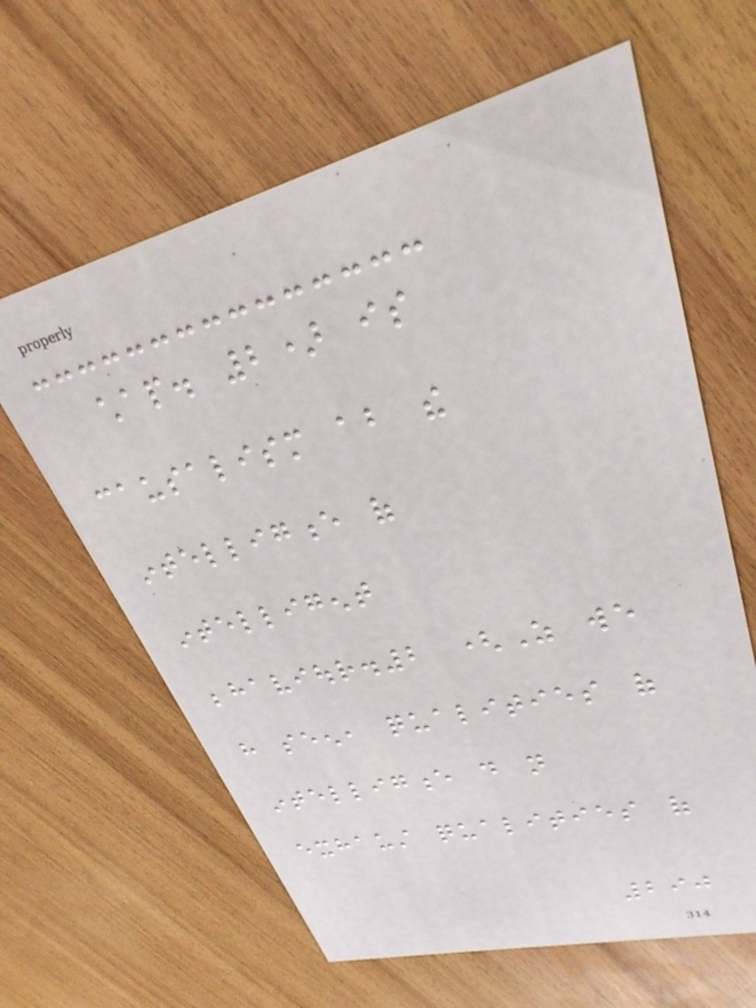chap. 2) is
causalism about the
intelligence of
intelligent
behaviour.2 (As we
have seen, qualities of
intelligence do not
exhaust qualities of
290
